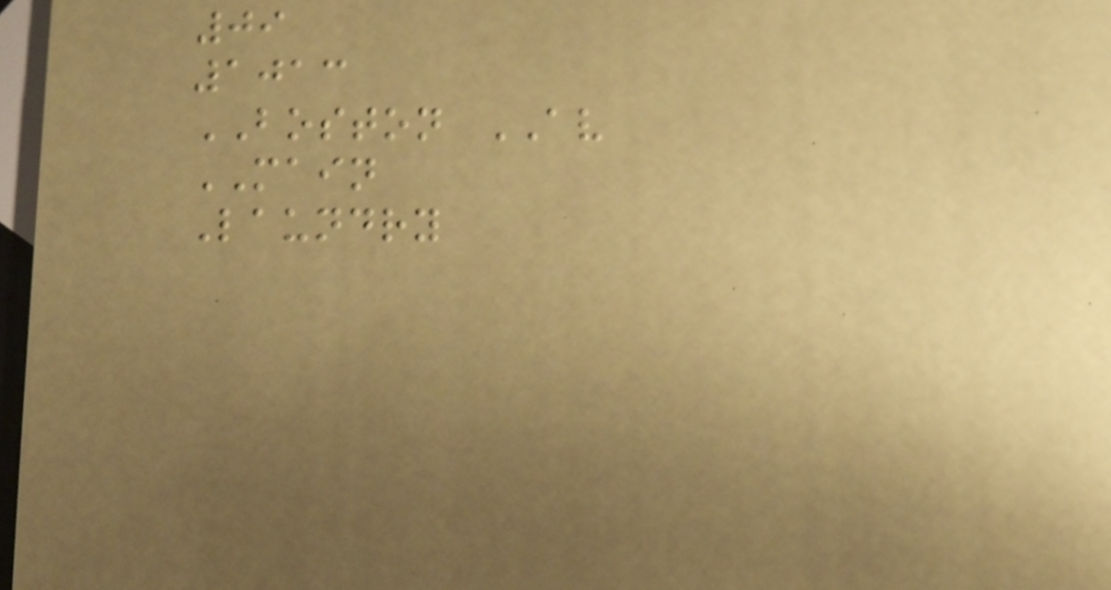09
1013
BOSTON AV
MAIN
Laundry
